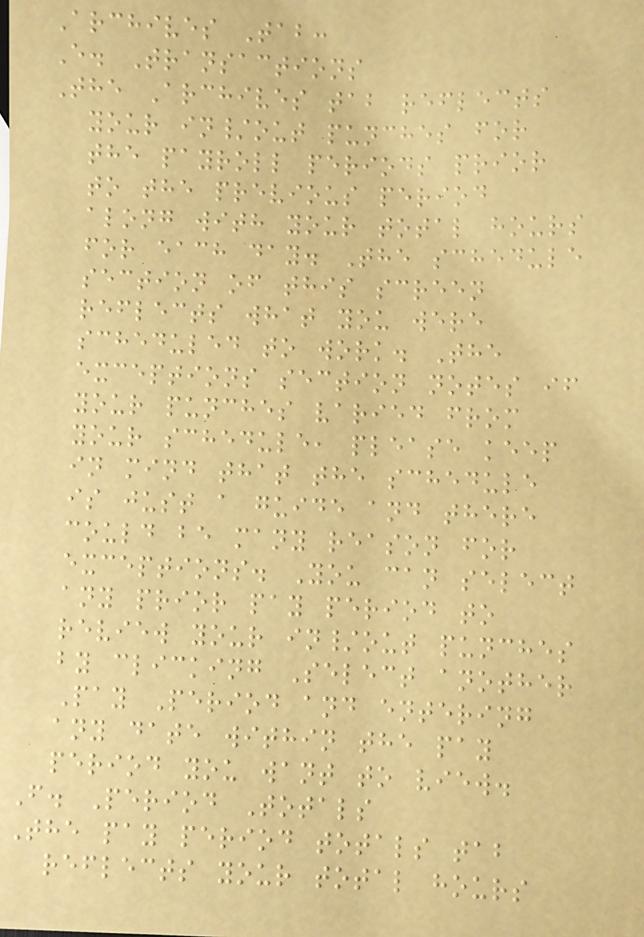Archives Tab:
E. Transactions
The Archives tab reflects
your in/out punches for
the payroll periods prior
to the previous period
along with your total hours
for each day. The schedule
section of this screen
reflects what you were
scheduled to work. The
exceptions section notes if
your punches varied from
your schedule, please keep
in mind that the schedule
is just a guide and there
could be many reason for
exceptions. You can select
any prior pay period to
review your in/out punches
by clicking Select another
Pay Period and entering
any date within the pay
period you want to view.
F. Period Totals
The pay period totals tab
reflects your total hours
